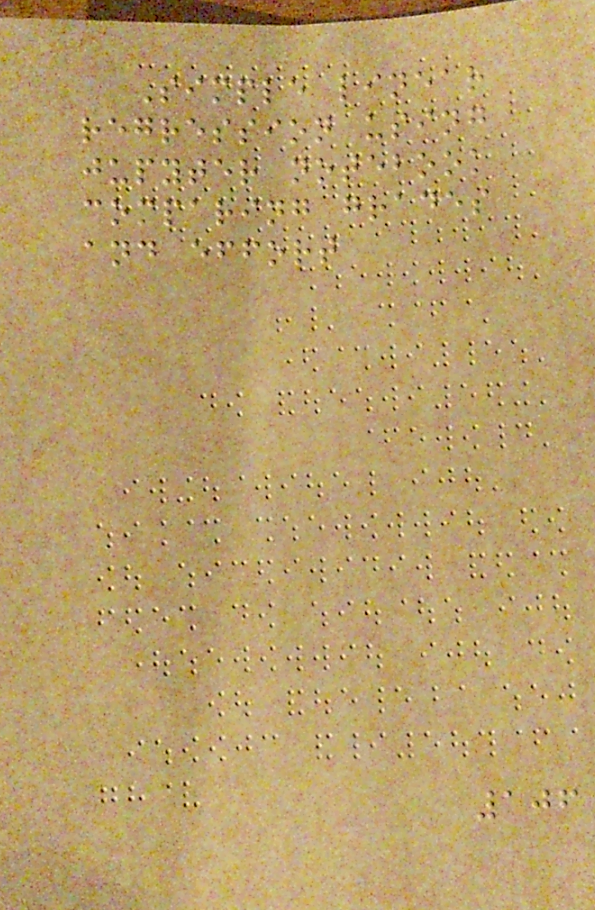Simple linear
regression using
jupyter notebook
comparing grades
and effort
106
